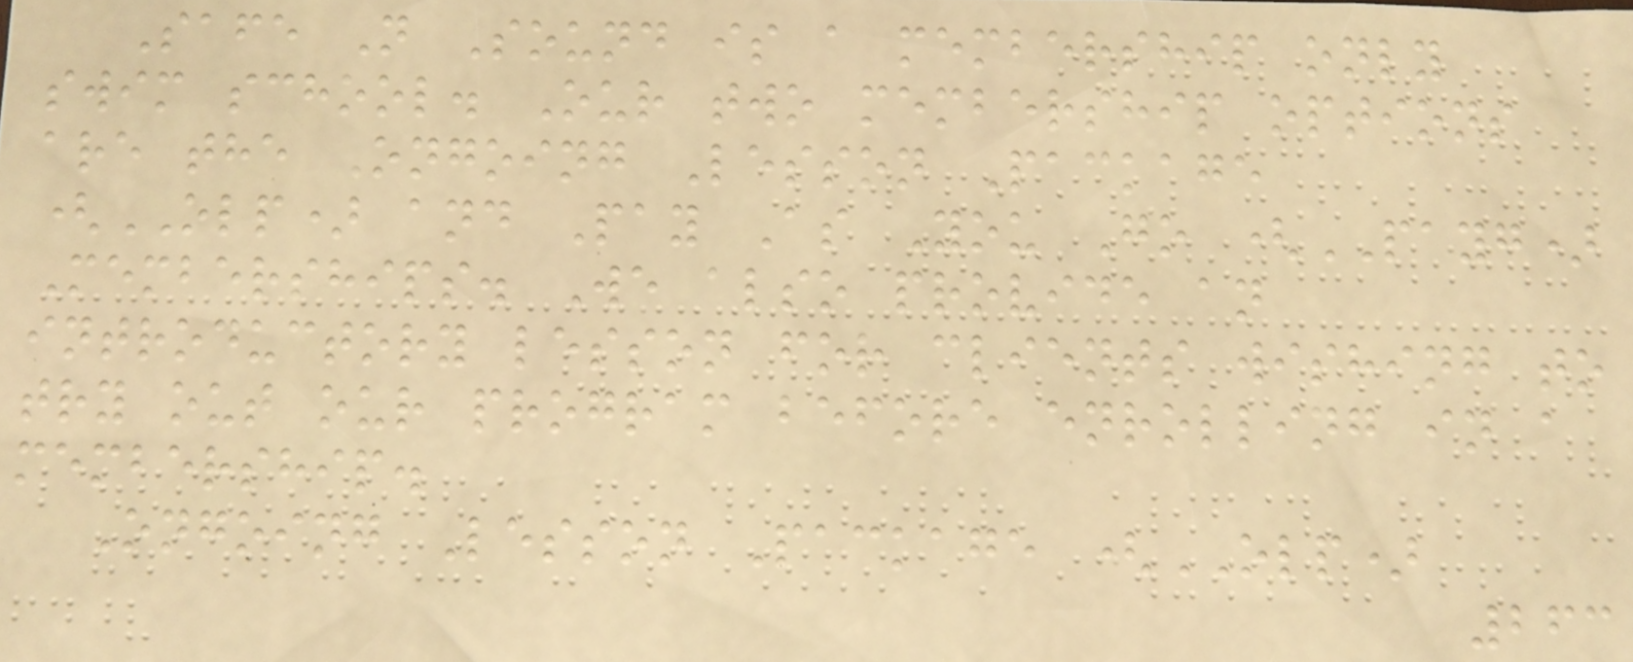Safe N Sound is a membership only
swim school. Our two membership options
are the Ongoing Lesson Package
(OLP) and Pay As You Go (PAYG)
Memberships. We also provide an
introductory lesson for clients wishing to
try out our program before enrolling in a
membership.
Ongoing Lesson Package (OLP)
263
